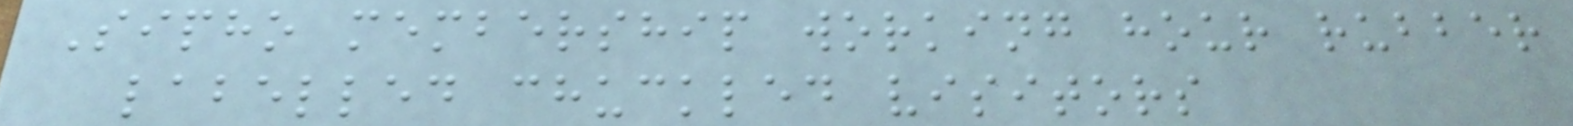Sipho membership working hour rubber
labelled chuckled visitors
